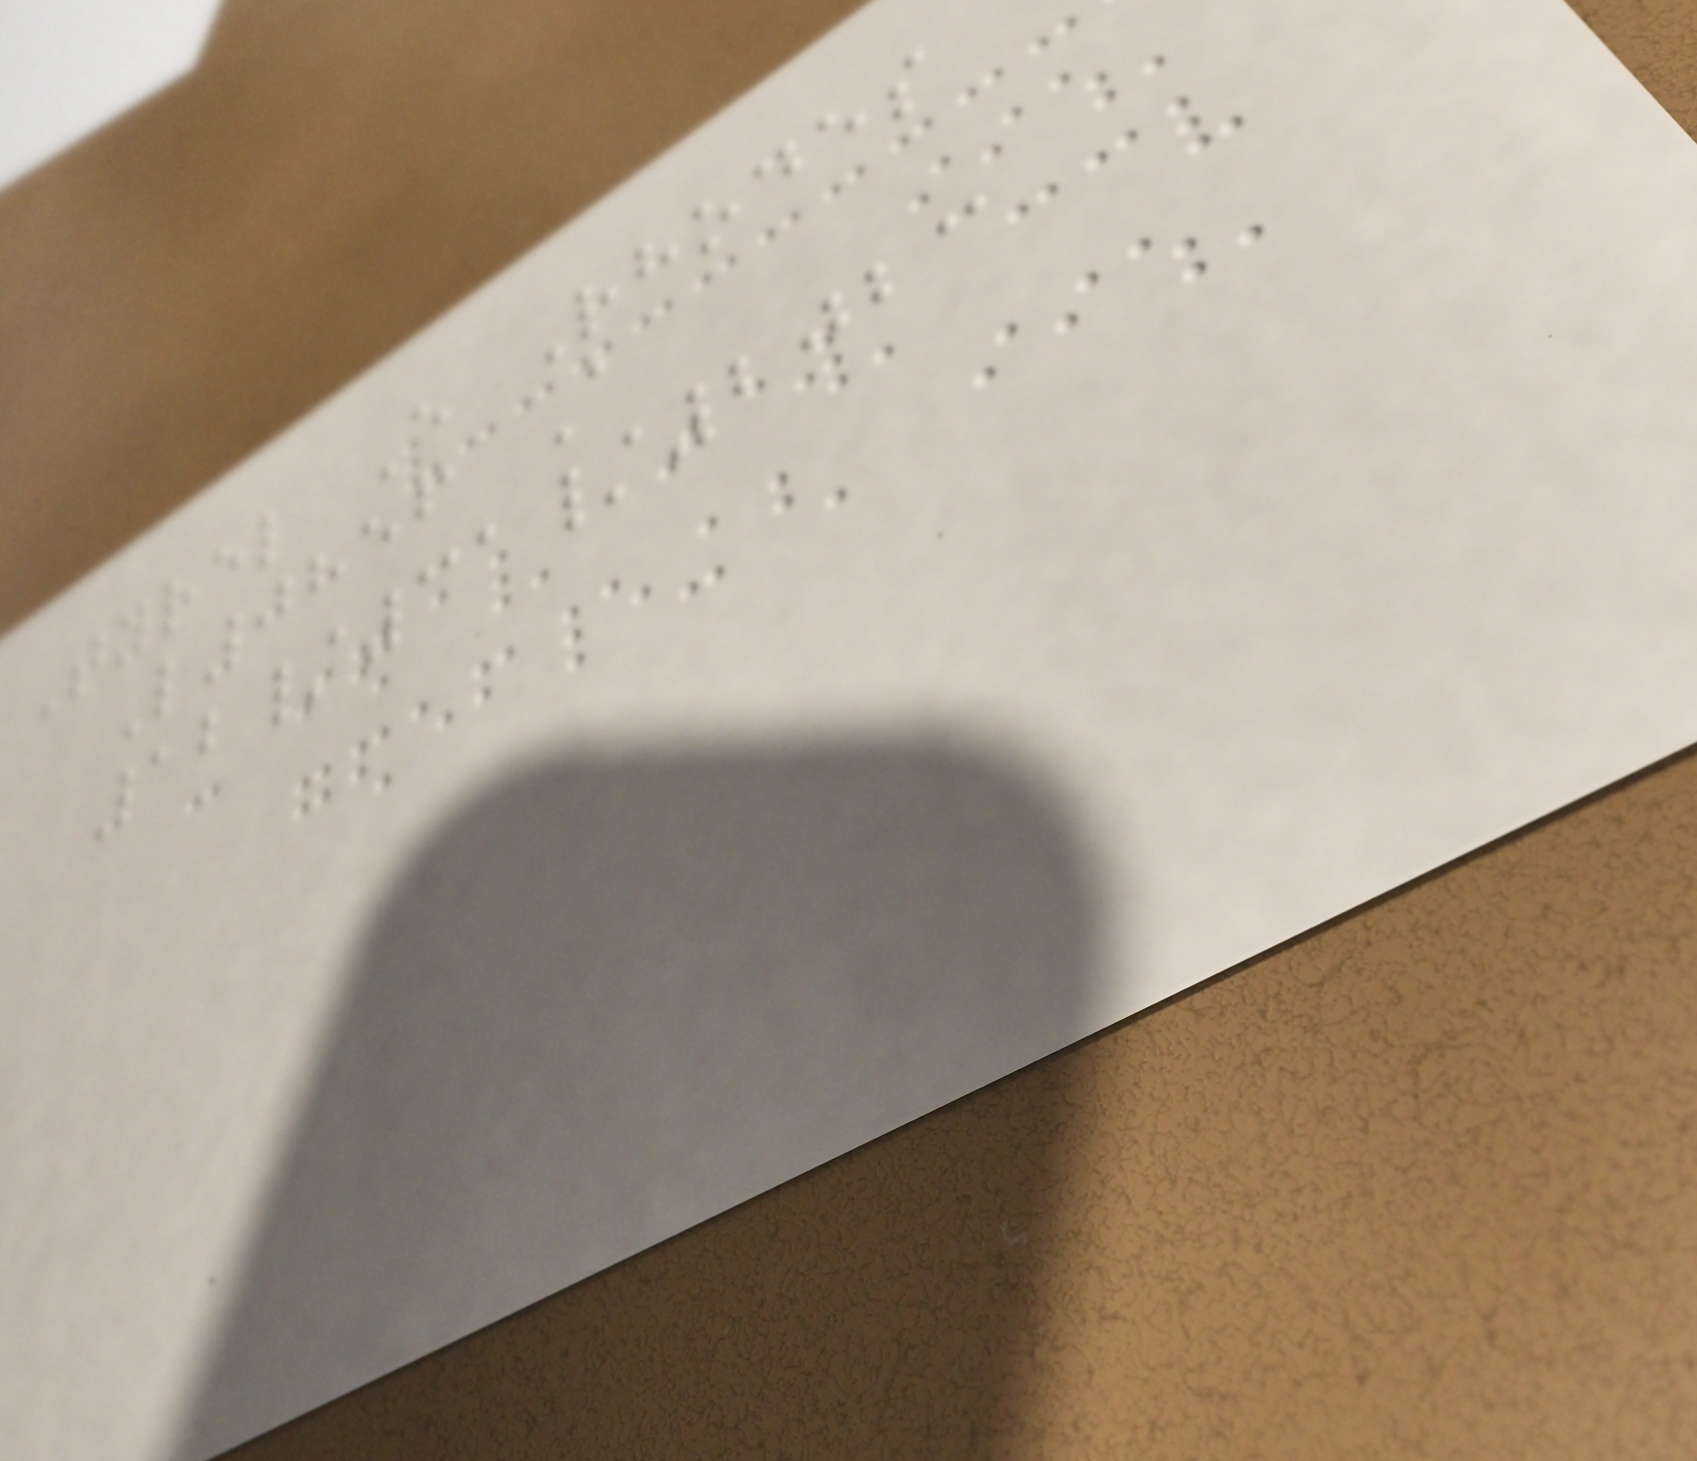Tyrel E Rhodes
L0856 A
12/31/2023
